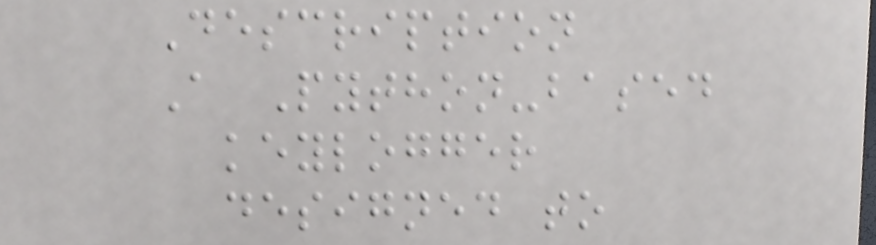Description
A Python-based
keylogger
designed to
